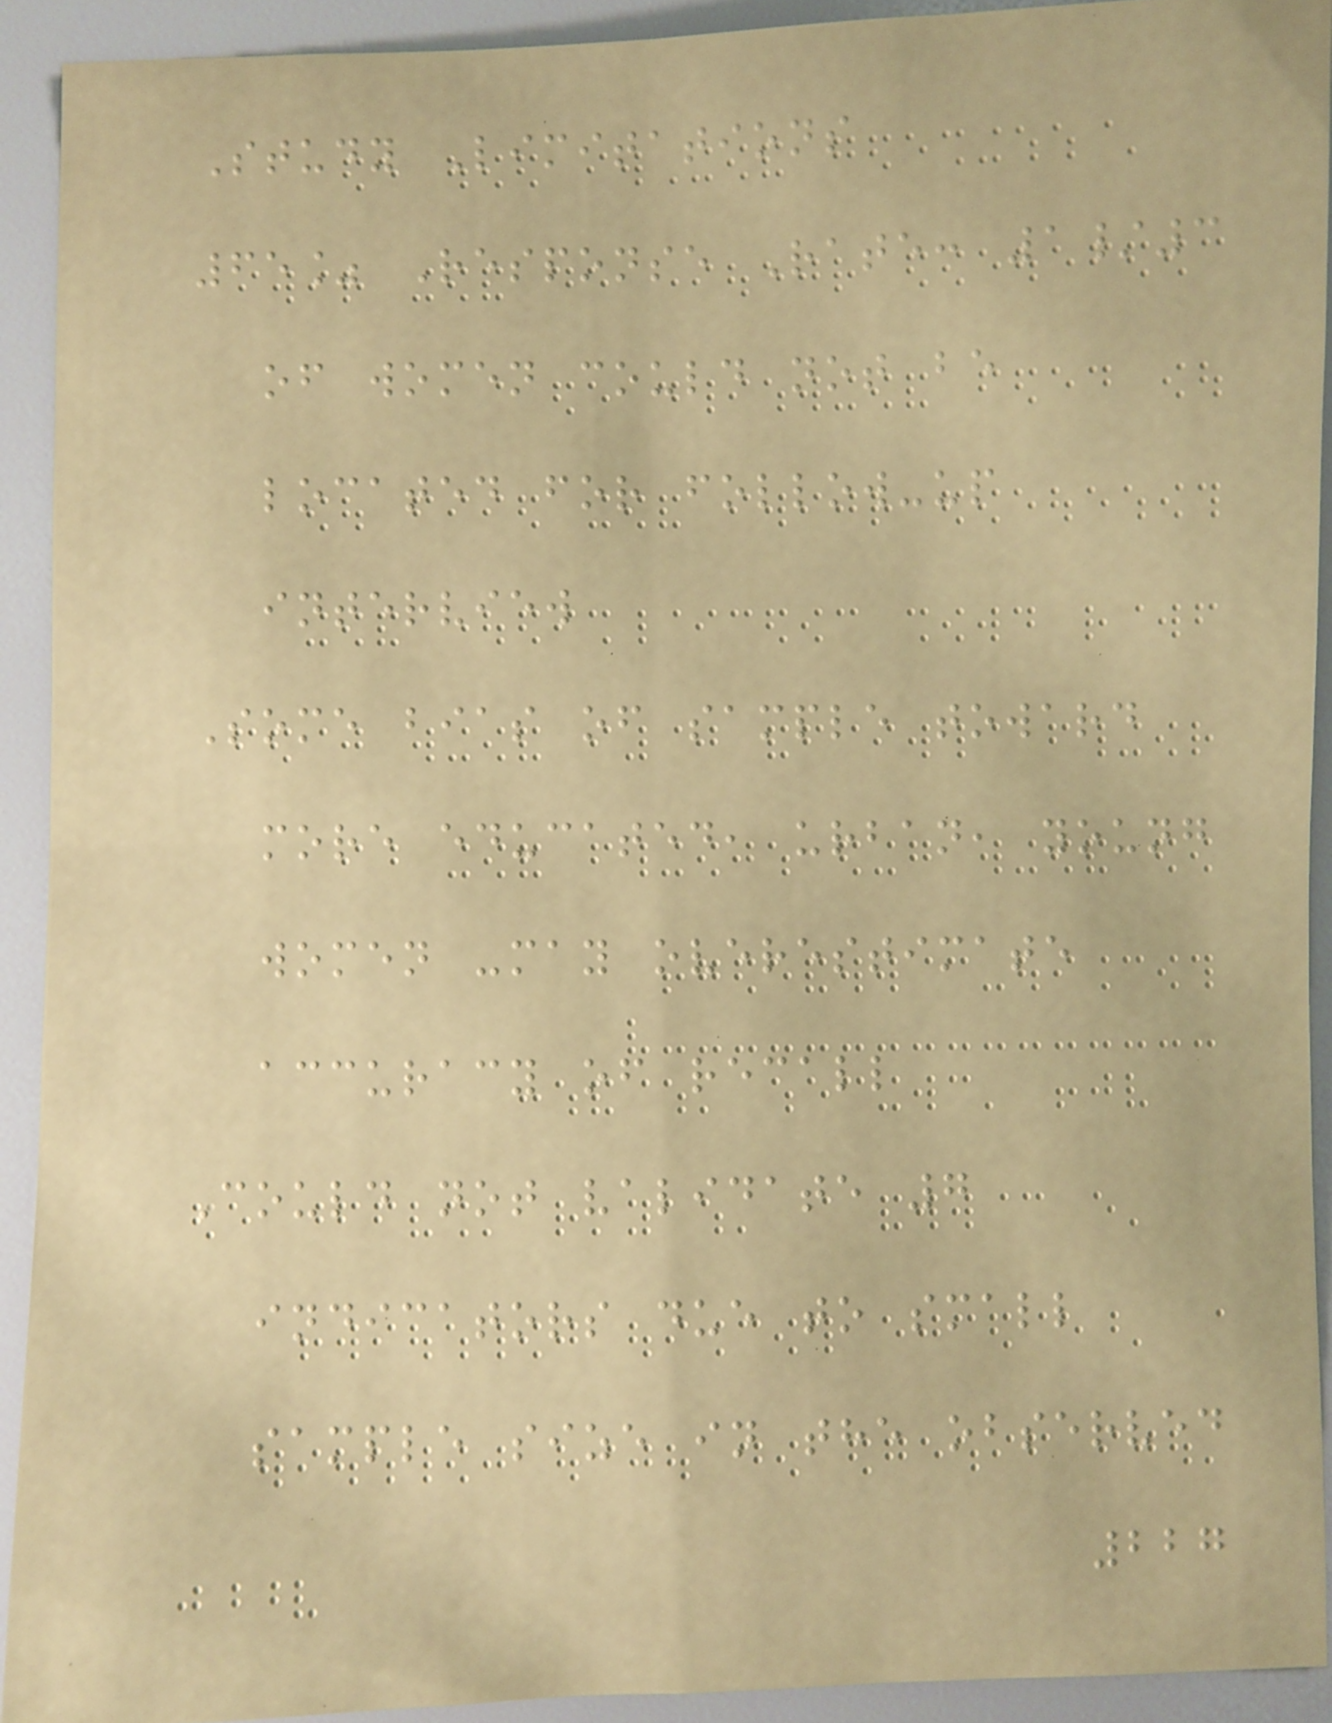Study Limitations
65% Response Rate: 1/3
of women could not be
located for follow-up
interview
Some bias of sample toward
more educated, urban, young
women -may overestimate
accuracy of recall
Could not validate 7
indicators due to small
sample size in the observed
227
